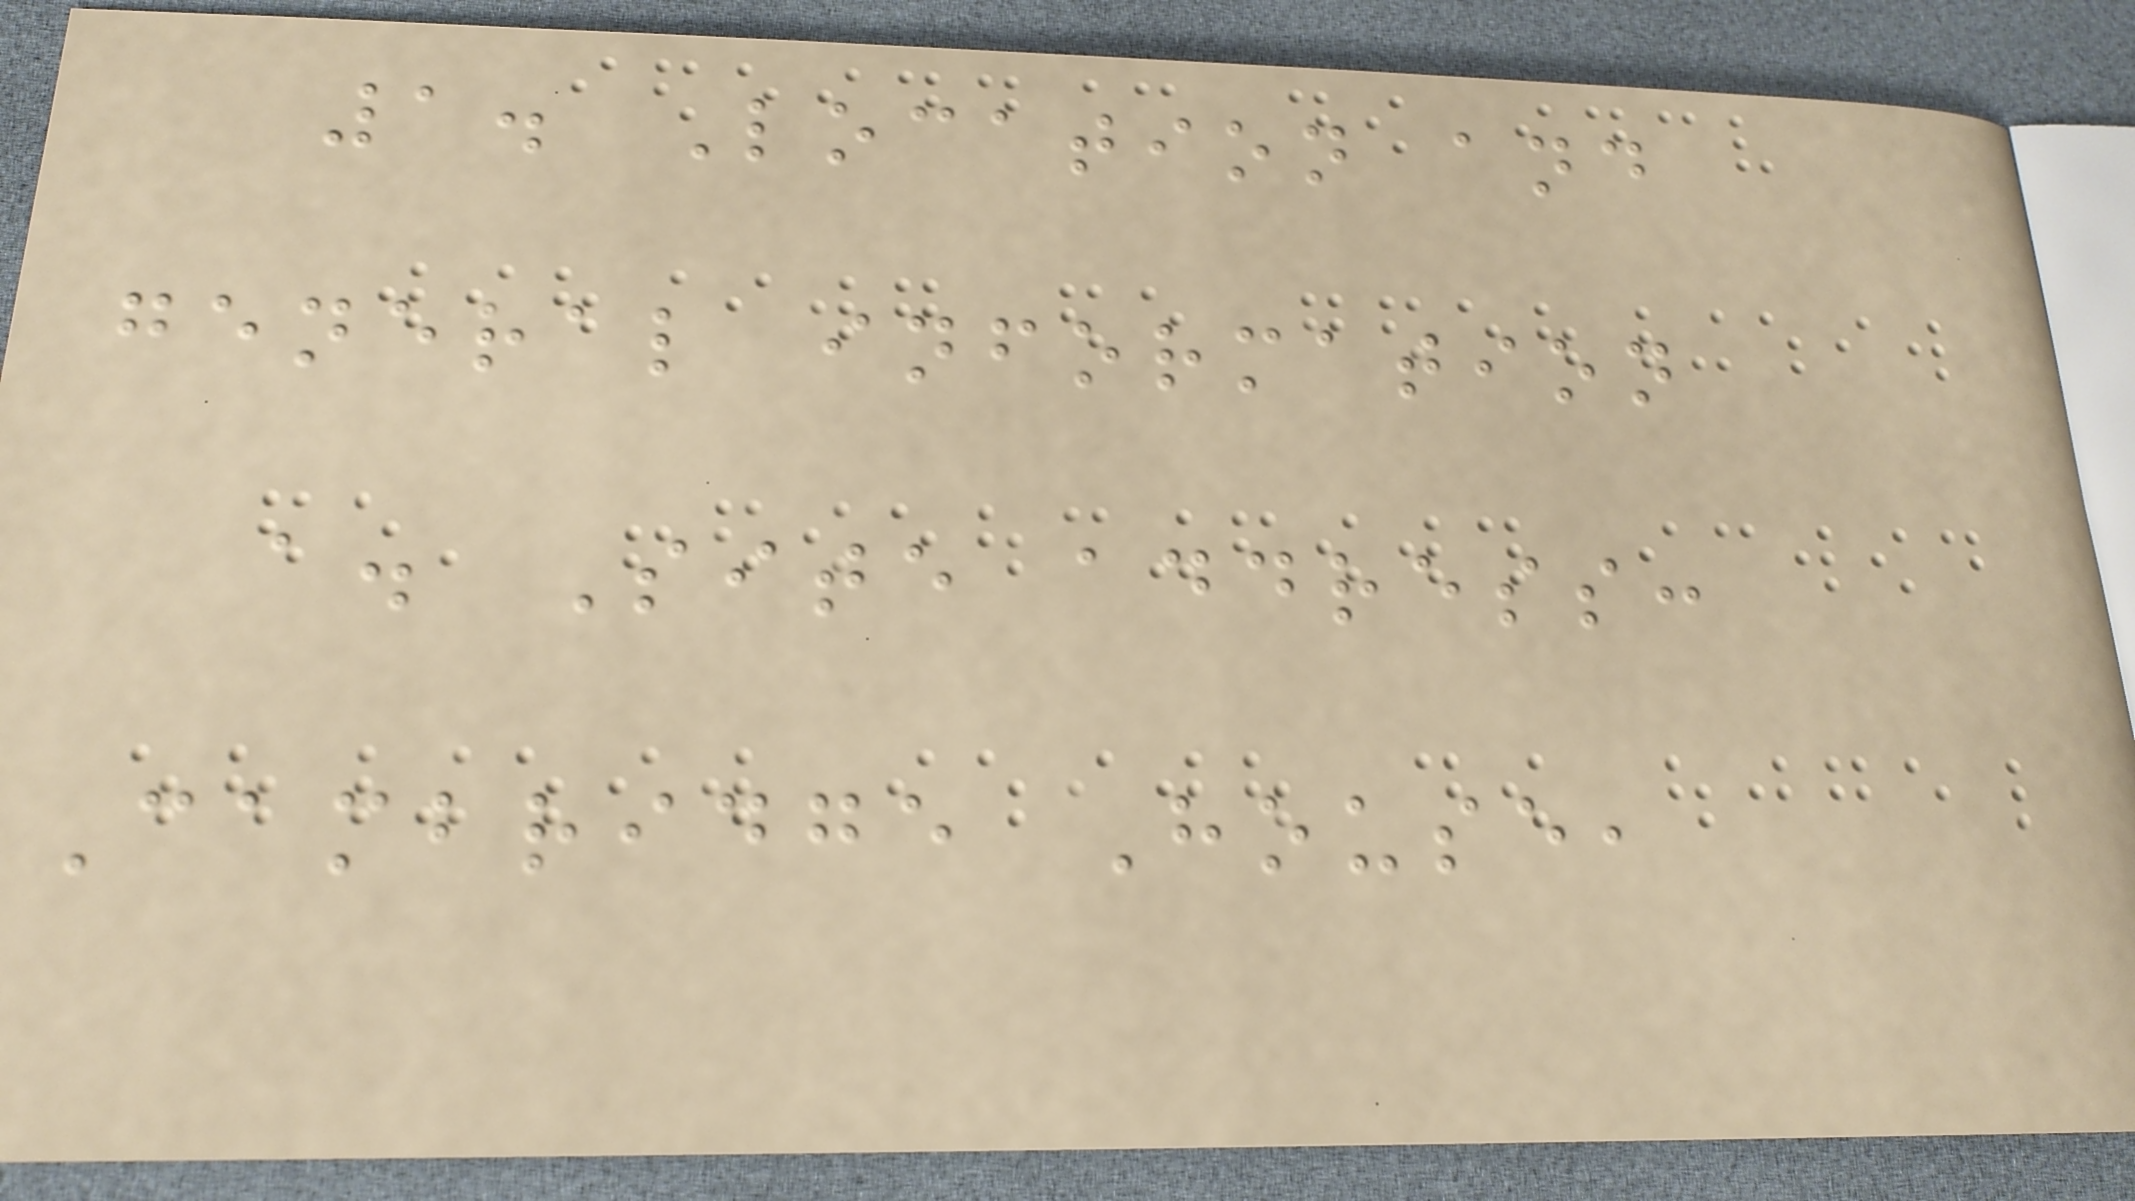1. Location and
general information
a. Site address:
Cambridge House,
